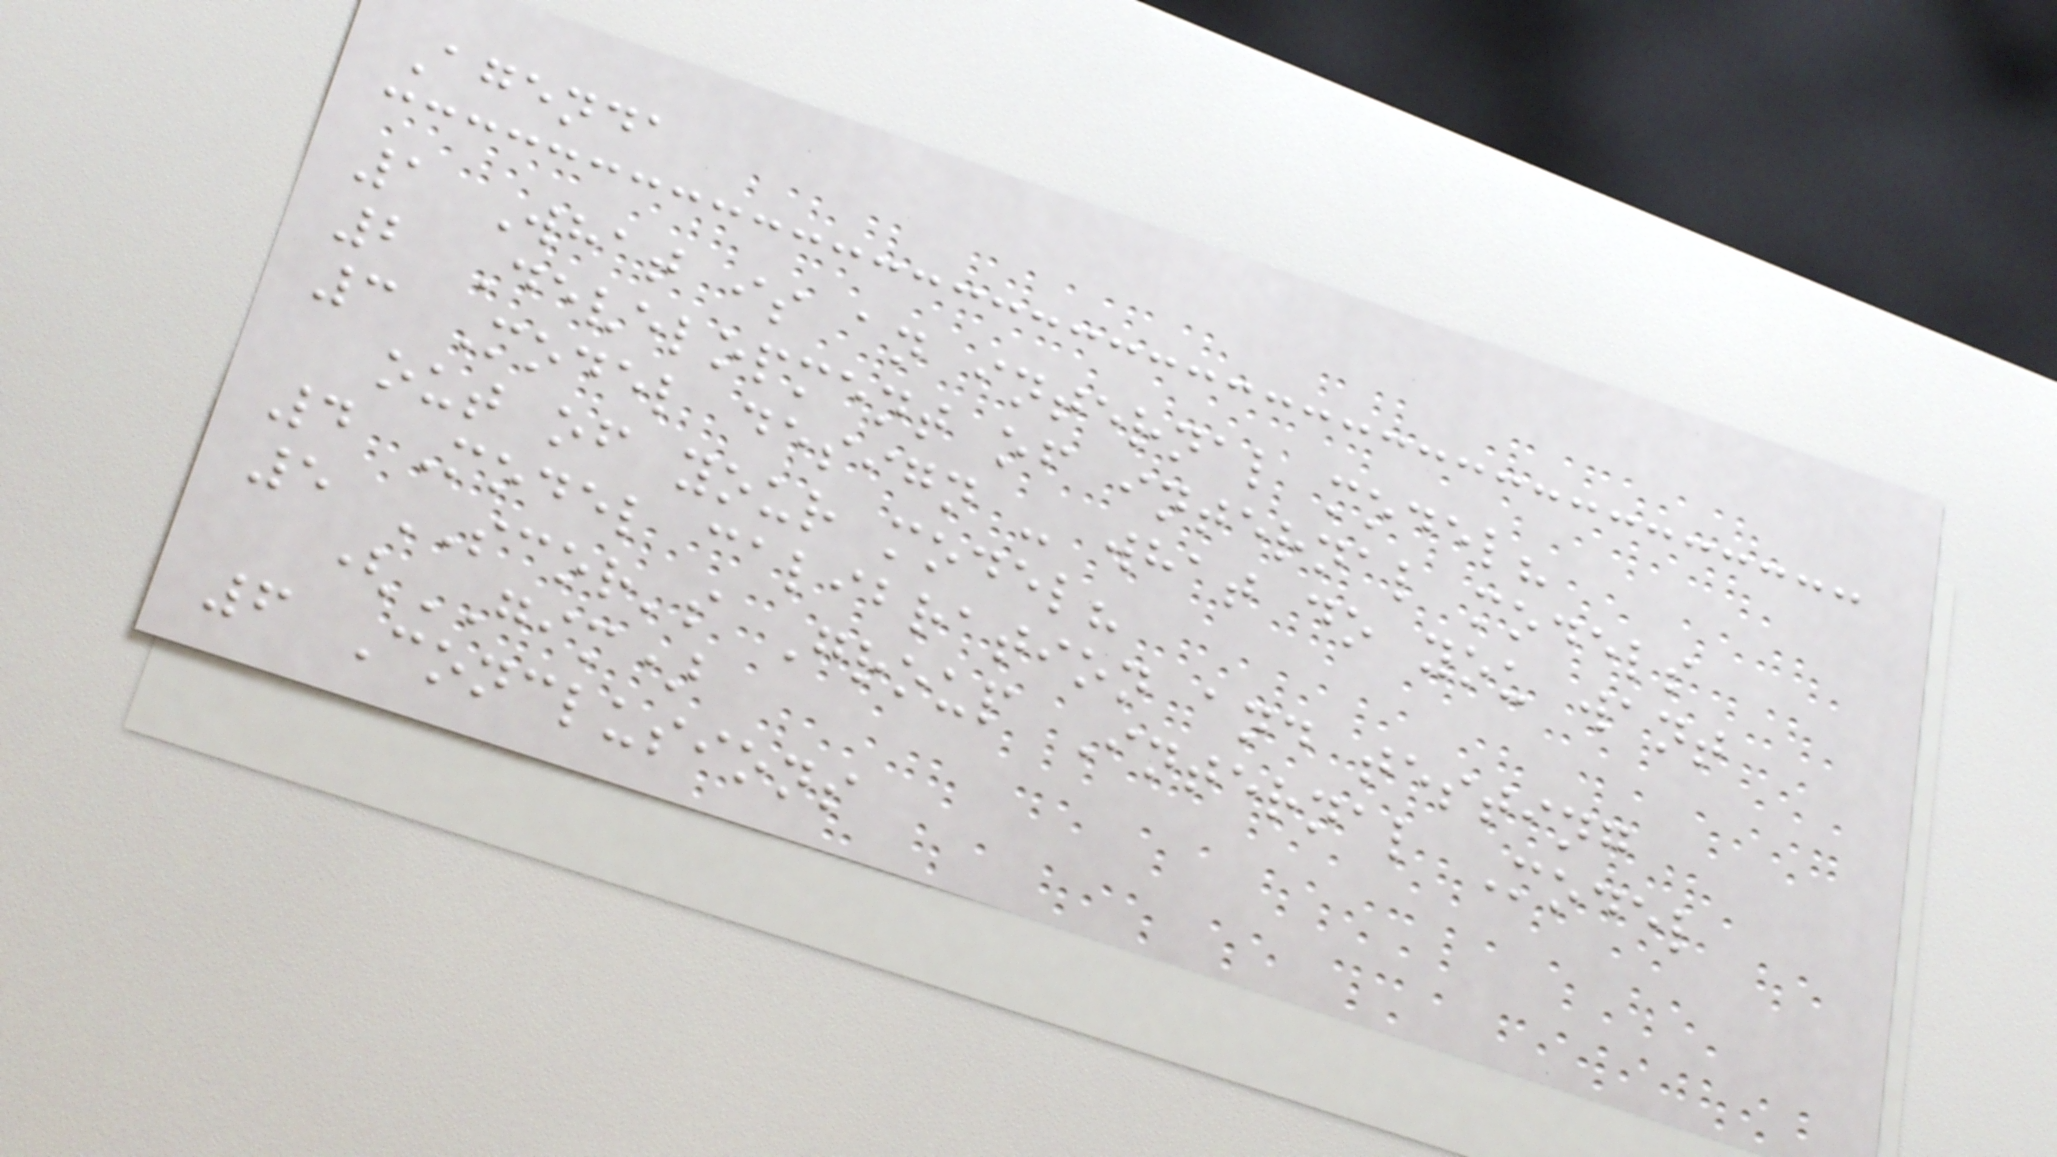Agenda
1 What is an internal model?
2 Development of internal models
3 Model design - what do you want
out of your model?
4 Model calibration and testing
5 SCOR's Group Internal Model
(GIM)
6 Conclusions
